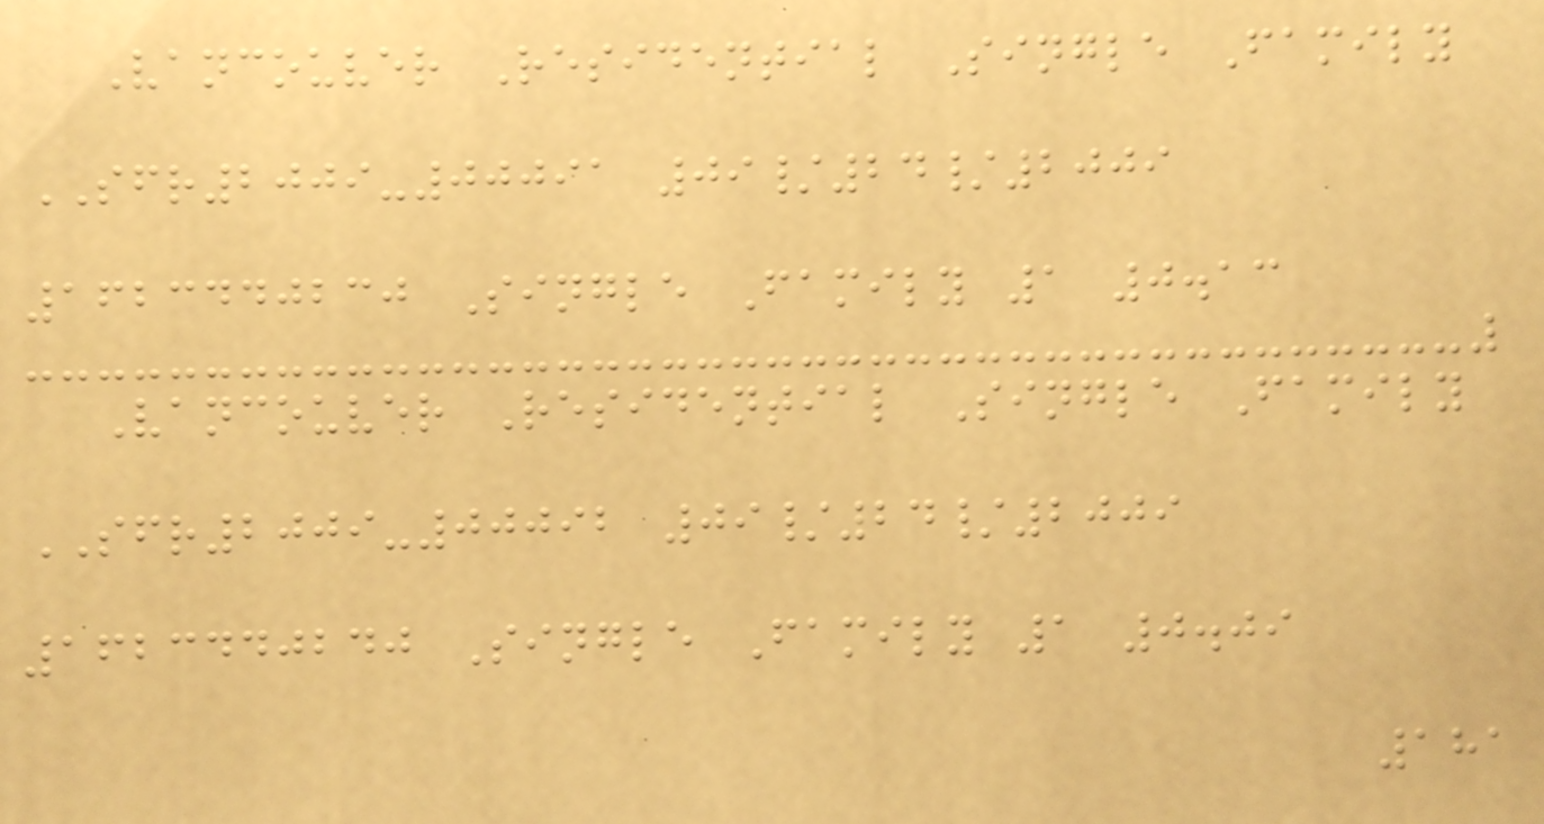Vancouver Residential Single Family
SFR2009-00091 09/24/2009
1623440230 Single Family 1 0.13
Vancouver Residential Single Family
SFR2009-00092 09/24/2009
1623440240 Single Family 1 0.09
181
